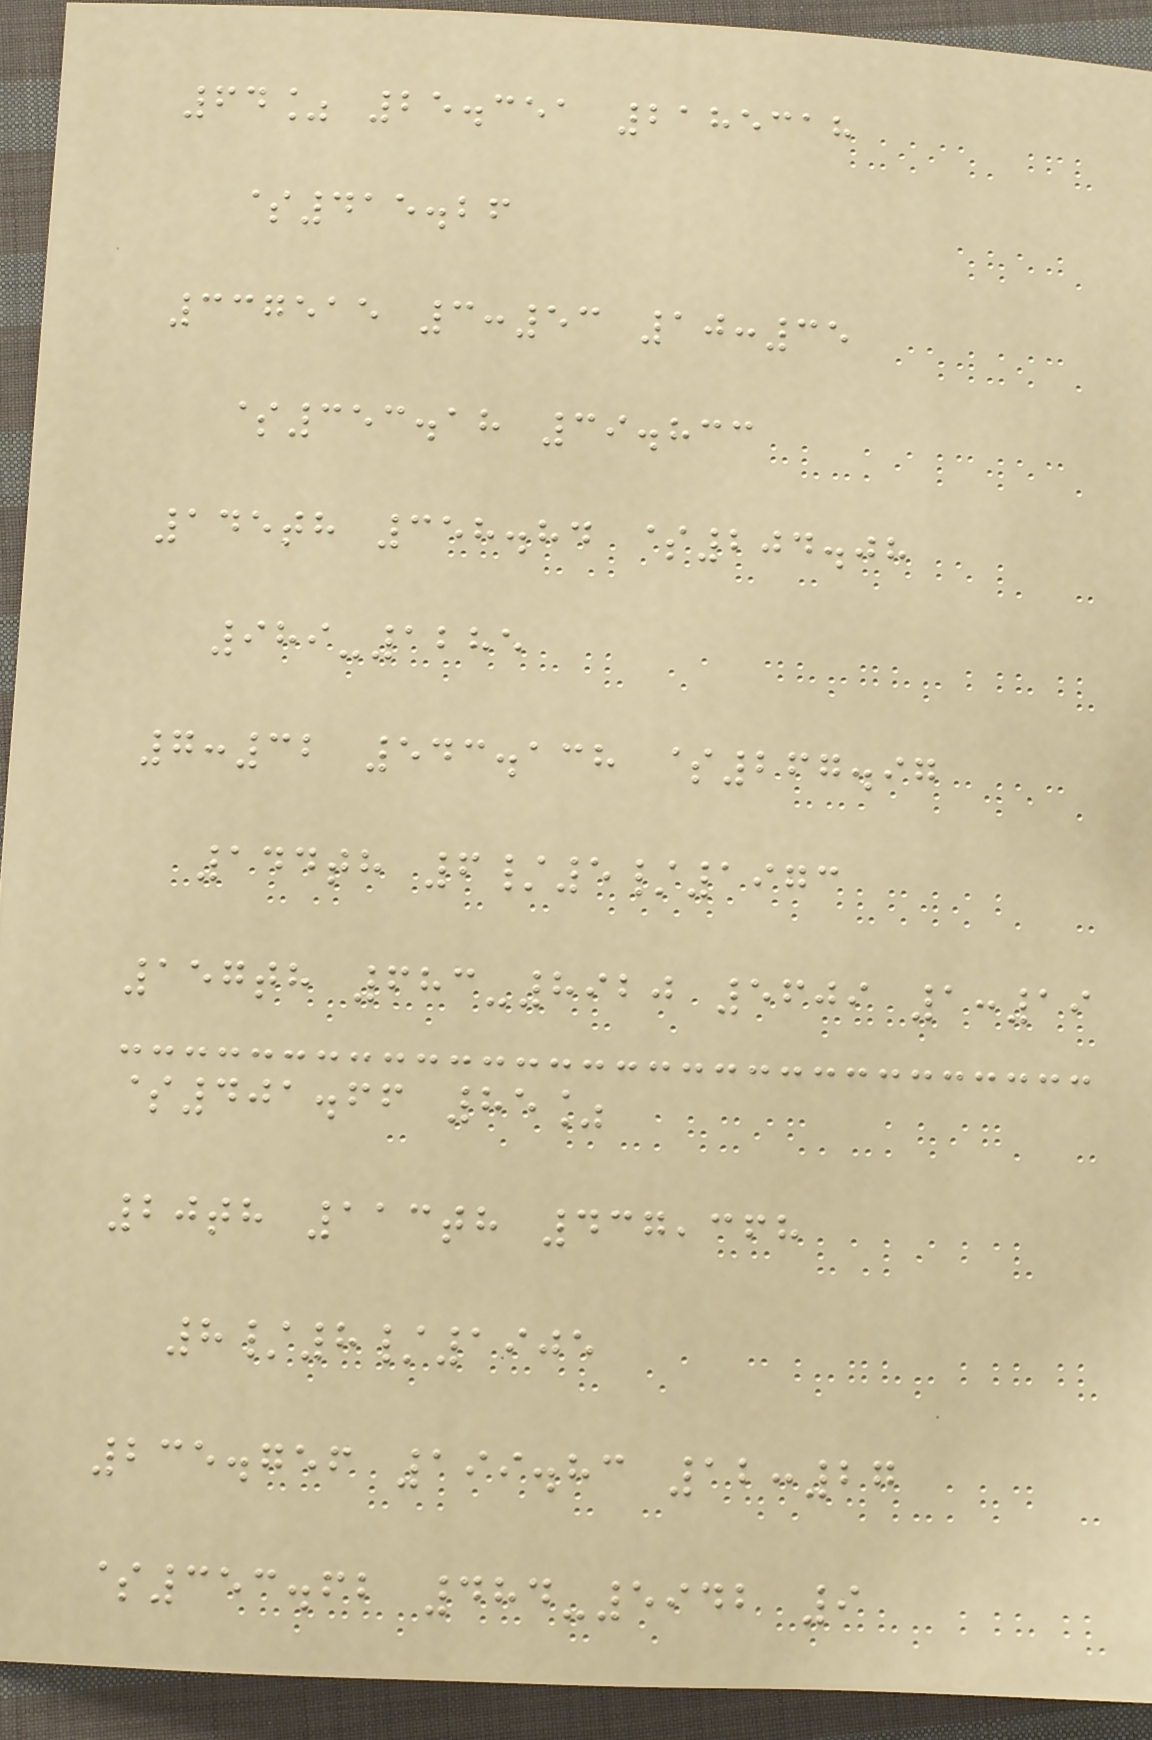64% 25.351 2185318
$415.26
337515 3:53 10:35
$353.18 39.833
145th 358.84 $204.08
989-1285
7:32 543.138 $267.97
144th 6/5/1973
157th 683-8920 5609 1:19
$401.66 85%
20th 113th 437,368
8/8/1905
235.756 199.83 12:27
$353.62 484-5942 9
